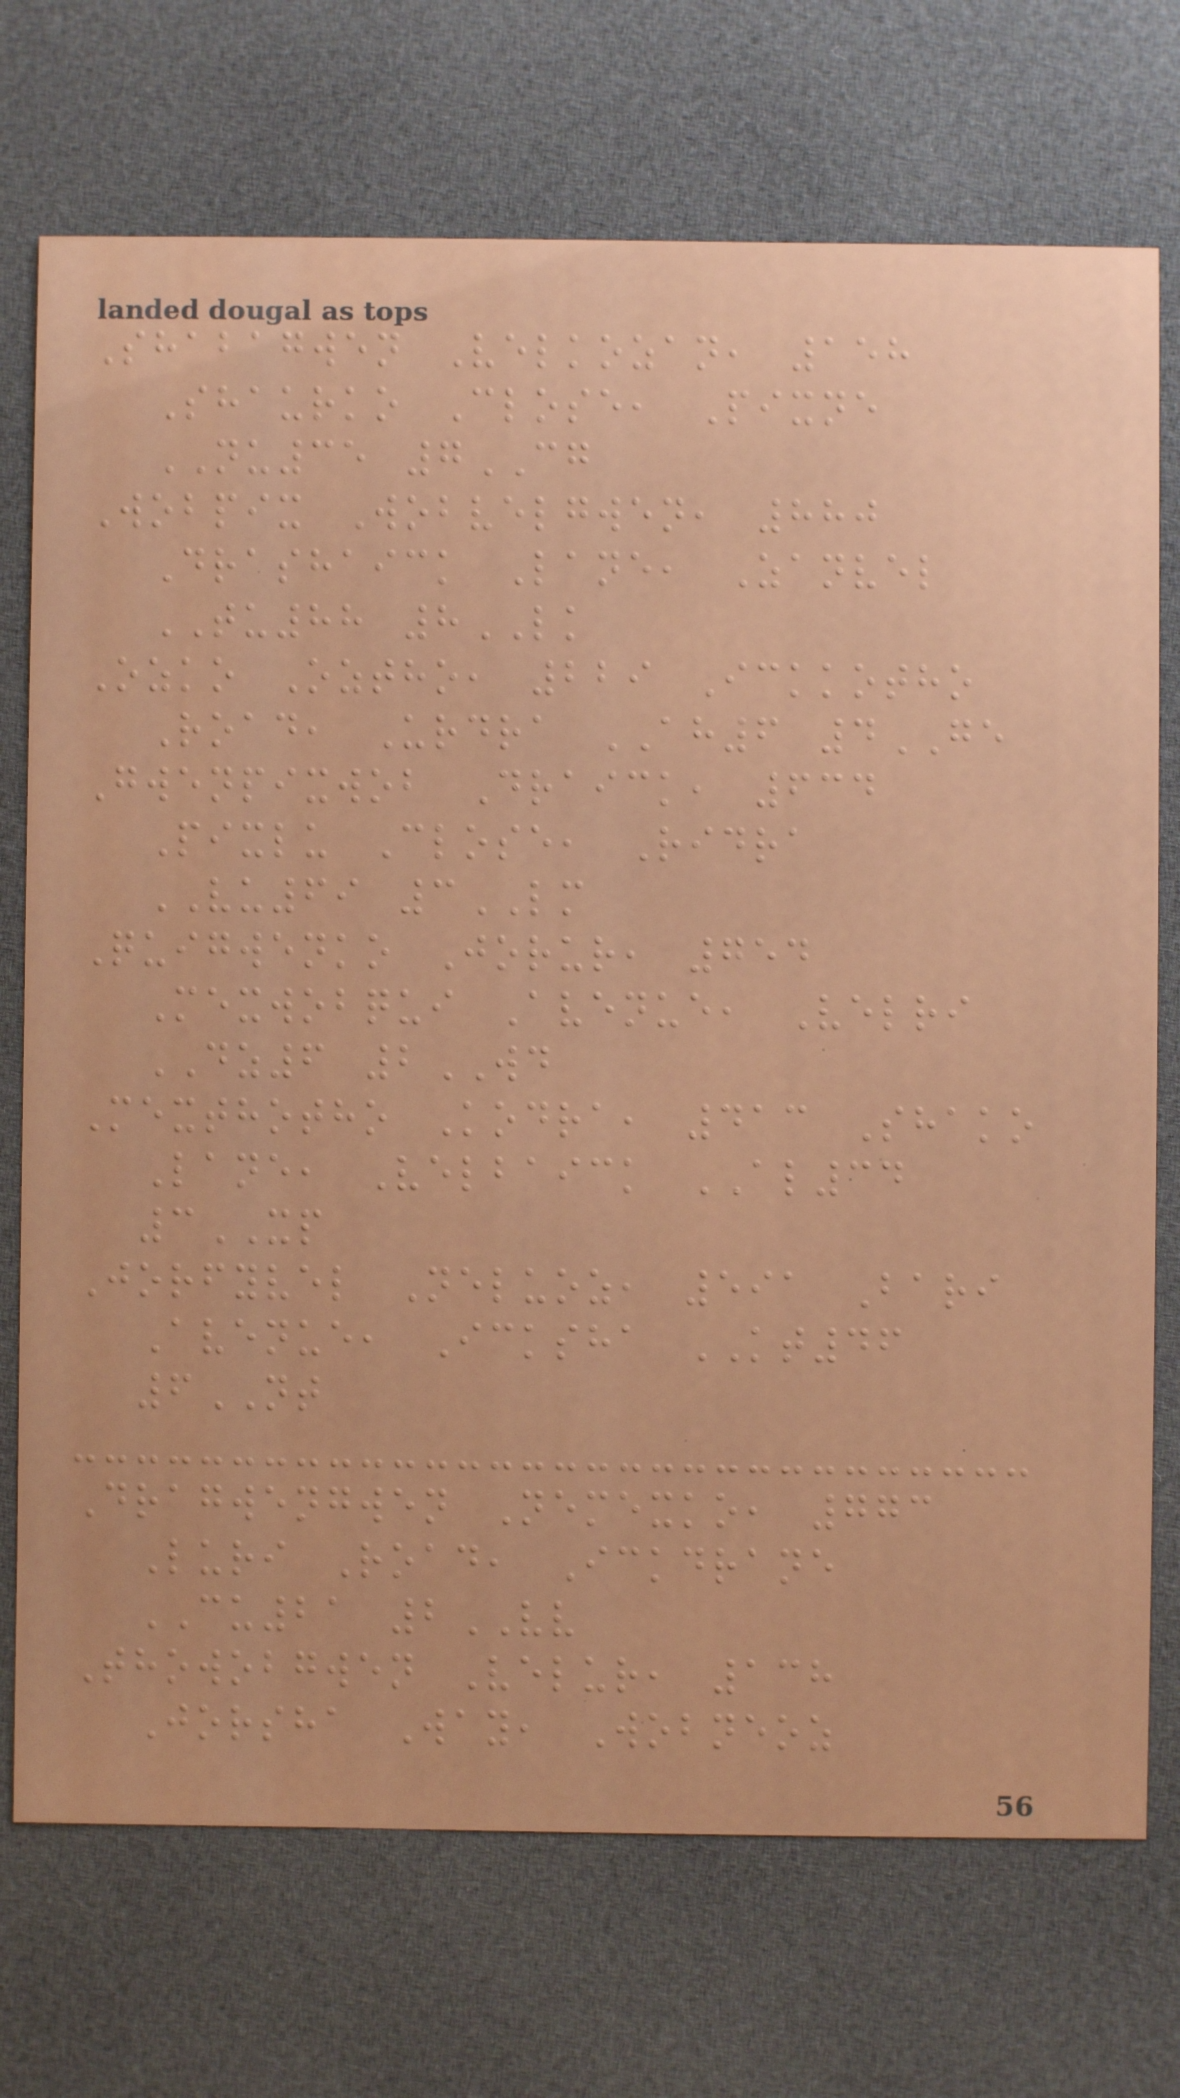Shabagwen Velkozan, 158
Shaurko Close, Pixne
NU35 7CG
Wobpix Wobvelgwen, 880
Drashaick Lane, Zanvel
TU88 8LK
Ozko Oztho, 229 Ickkotho
Road, Urdra AH6 4GE
Gwenpixwob Draick, 634
Pixlu Close, Ridra
VU69 3LM
Quigwenko Jorur, 754
Mexwobqui Avenue, Velri
DZ6 2WD
Mexthotho Kodra, 413 Shako
Lane, Velbaick AL34
3XP
Jorfyvel Neluoz, 591 Bari
Avenue, Icksha KT46
6NT
Dragwengwen Nemexko, 773
Luri Road, Ickdrane
CU21 2VV
Thowobgwen Velur, 138
Jorsha Way, Wobneoz
